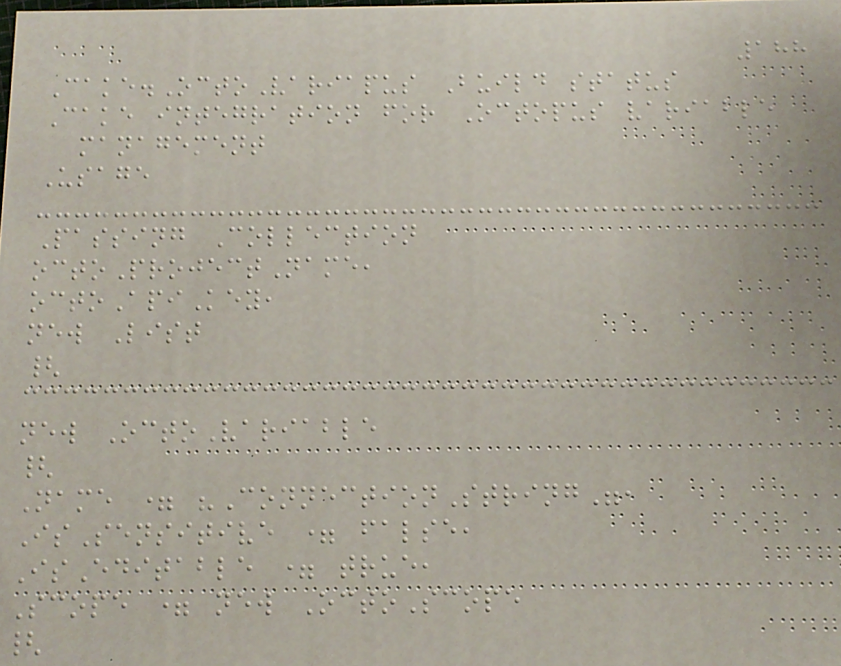188
Cake.OctoVariapus Build status
Cake integration for Octopus variable
management
Usage
Passing Collection
octoProjectName,
octoApiKey,
new List
{
new OctoVariable
{
Name = "ConnectionString",
IsSensitive = false,
IsEditable = true,
Scope = new OctoScope
{
